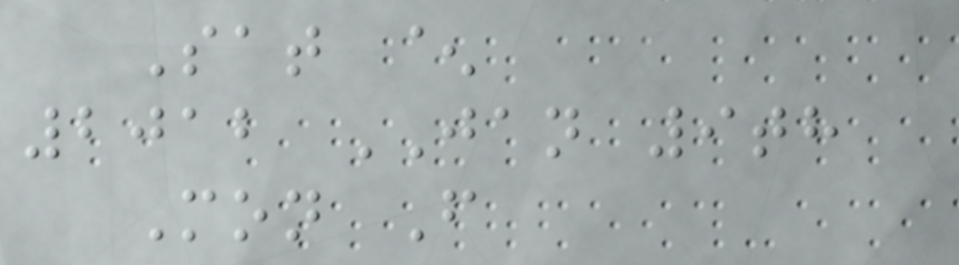Sat ^
2012 JAN 9th
Mon F
